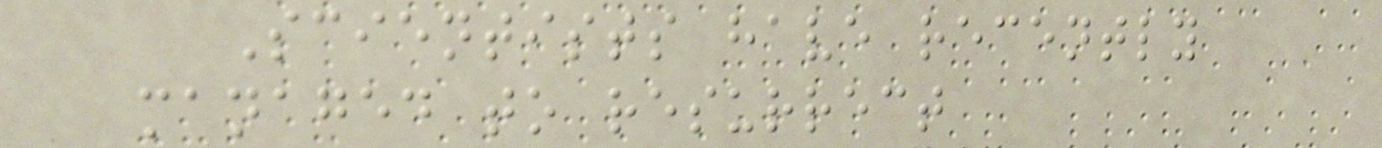Scientists have recently
managed to resurrect
